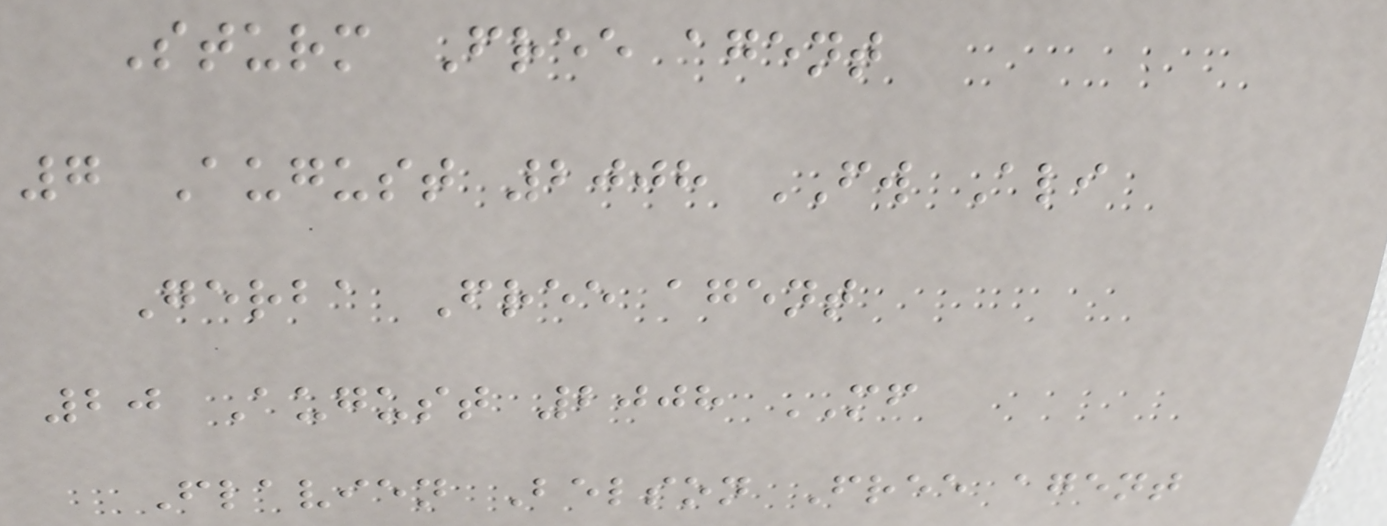Sturm Free agent
7 August 2008 FW Ali
Gerba Free agent
20 August 2008 MF
Flavien Belson Free agent
